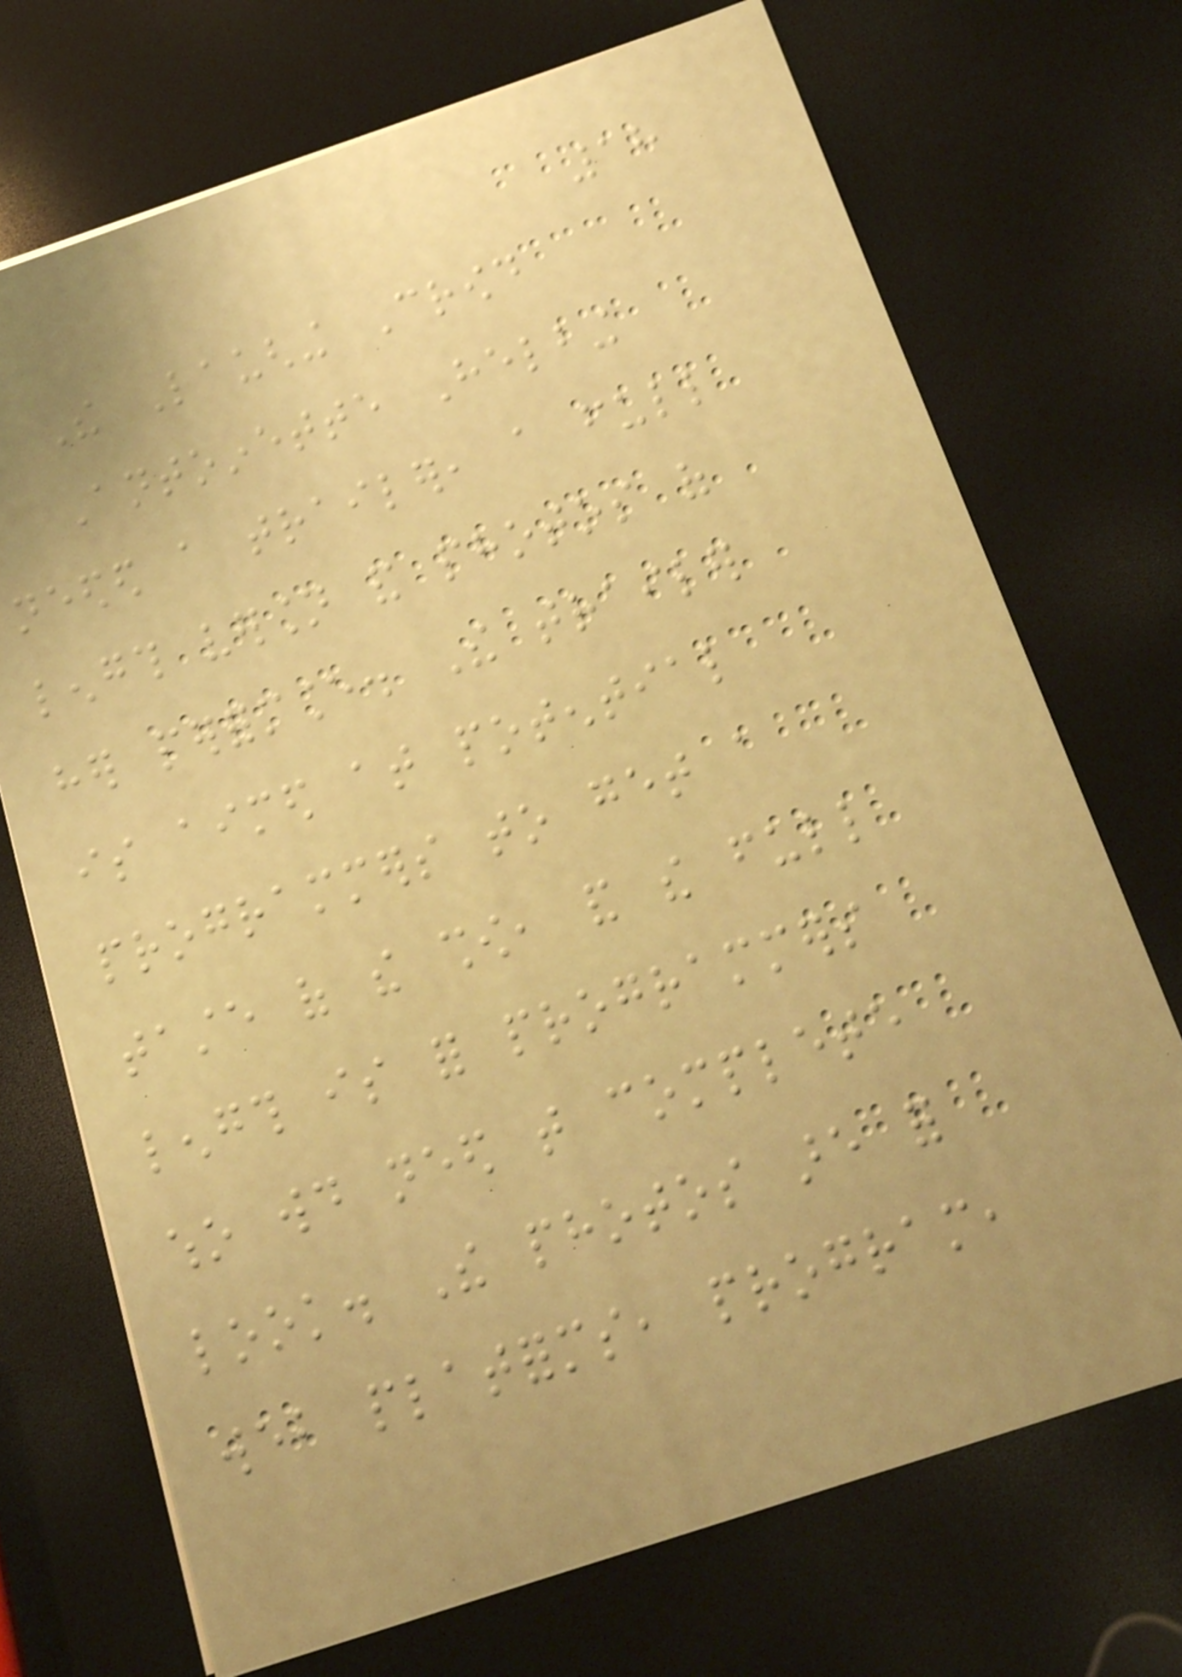18
The Laughing Crowd
Antoinette Helbing
needed a trailer, a full
length version and photos of
her performance. The trailer
is aimed at potential
programmers to get a
taste of the show, and the full
length is for programmers
who would need that complete
look. The photos are for
web platforms, program,
